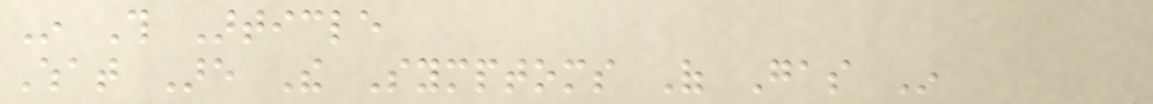In This Article
What Are The Symptoms Of Gas In
